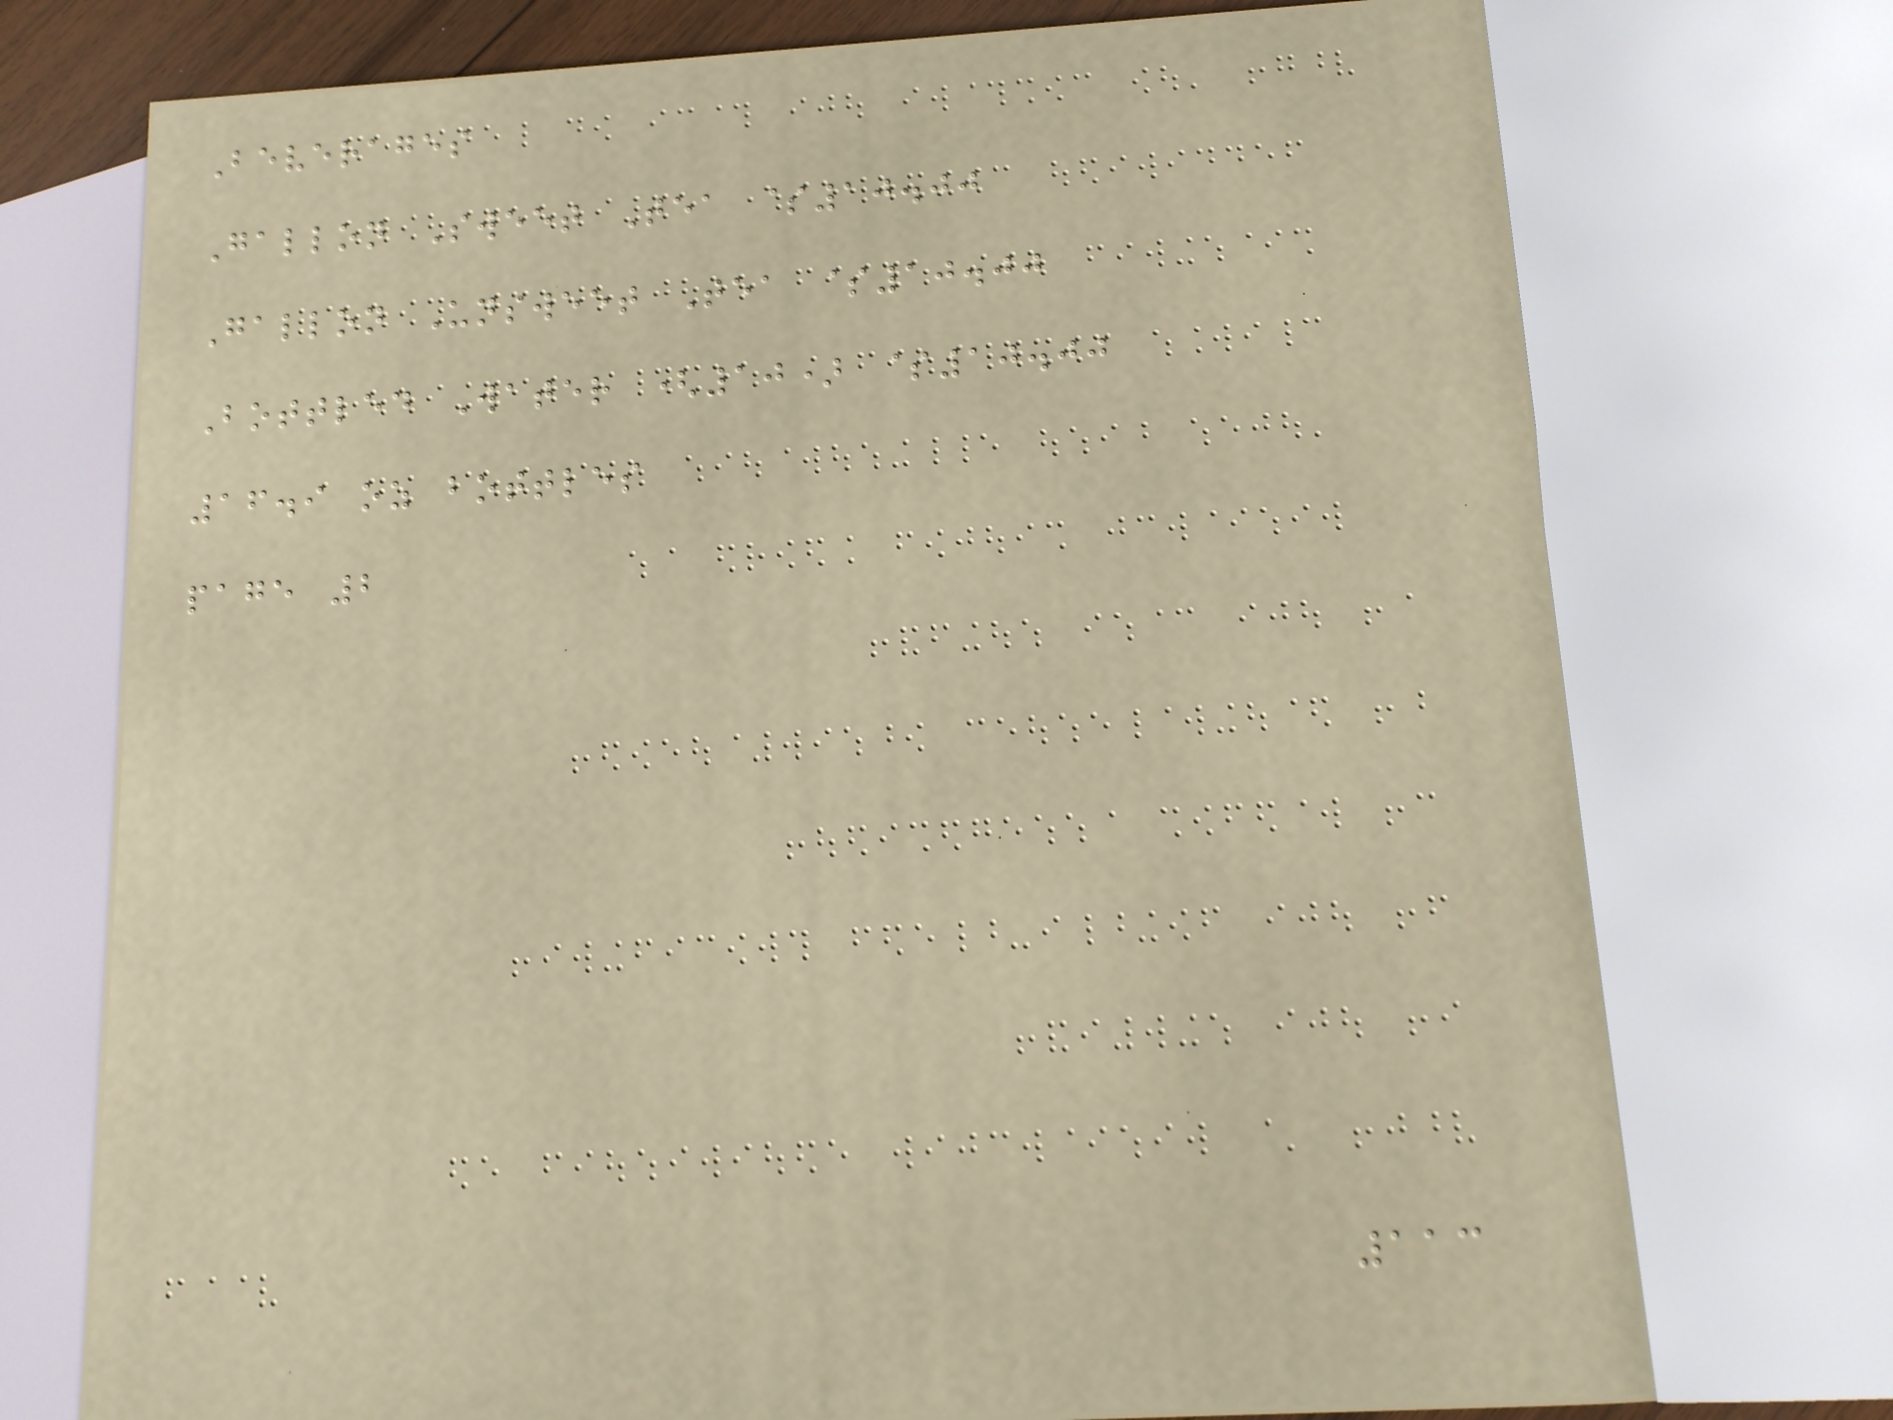Beverages
Gallon Sweet Tea $10.00
Gallon Unsweet Tea $10.00
Bottled Water (10) $10.00
16.9 oz bottles
page 2
113
